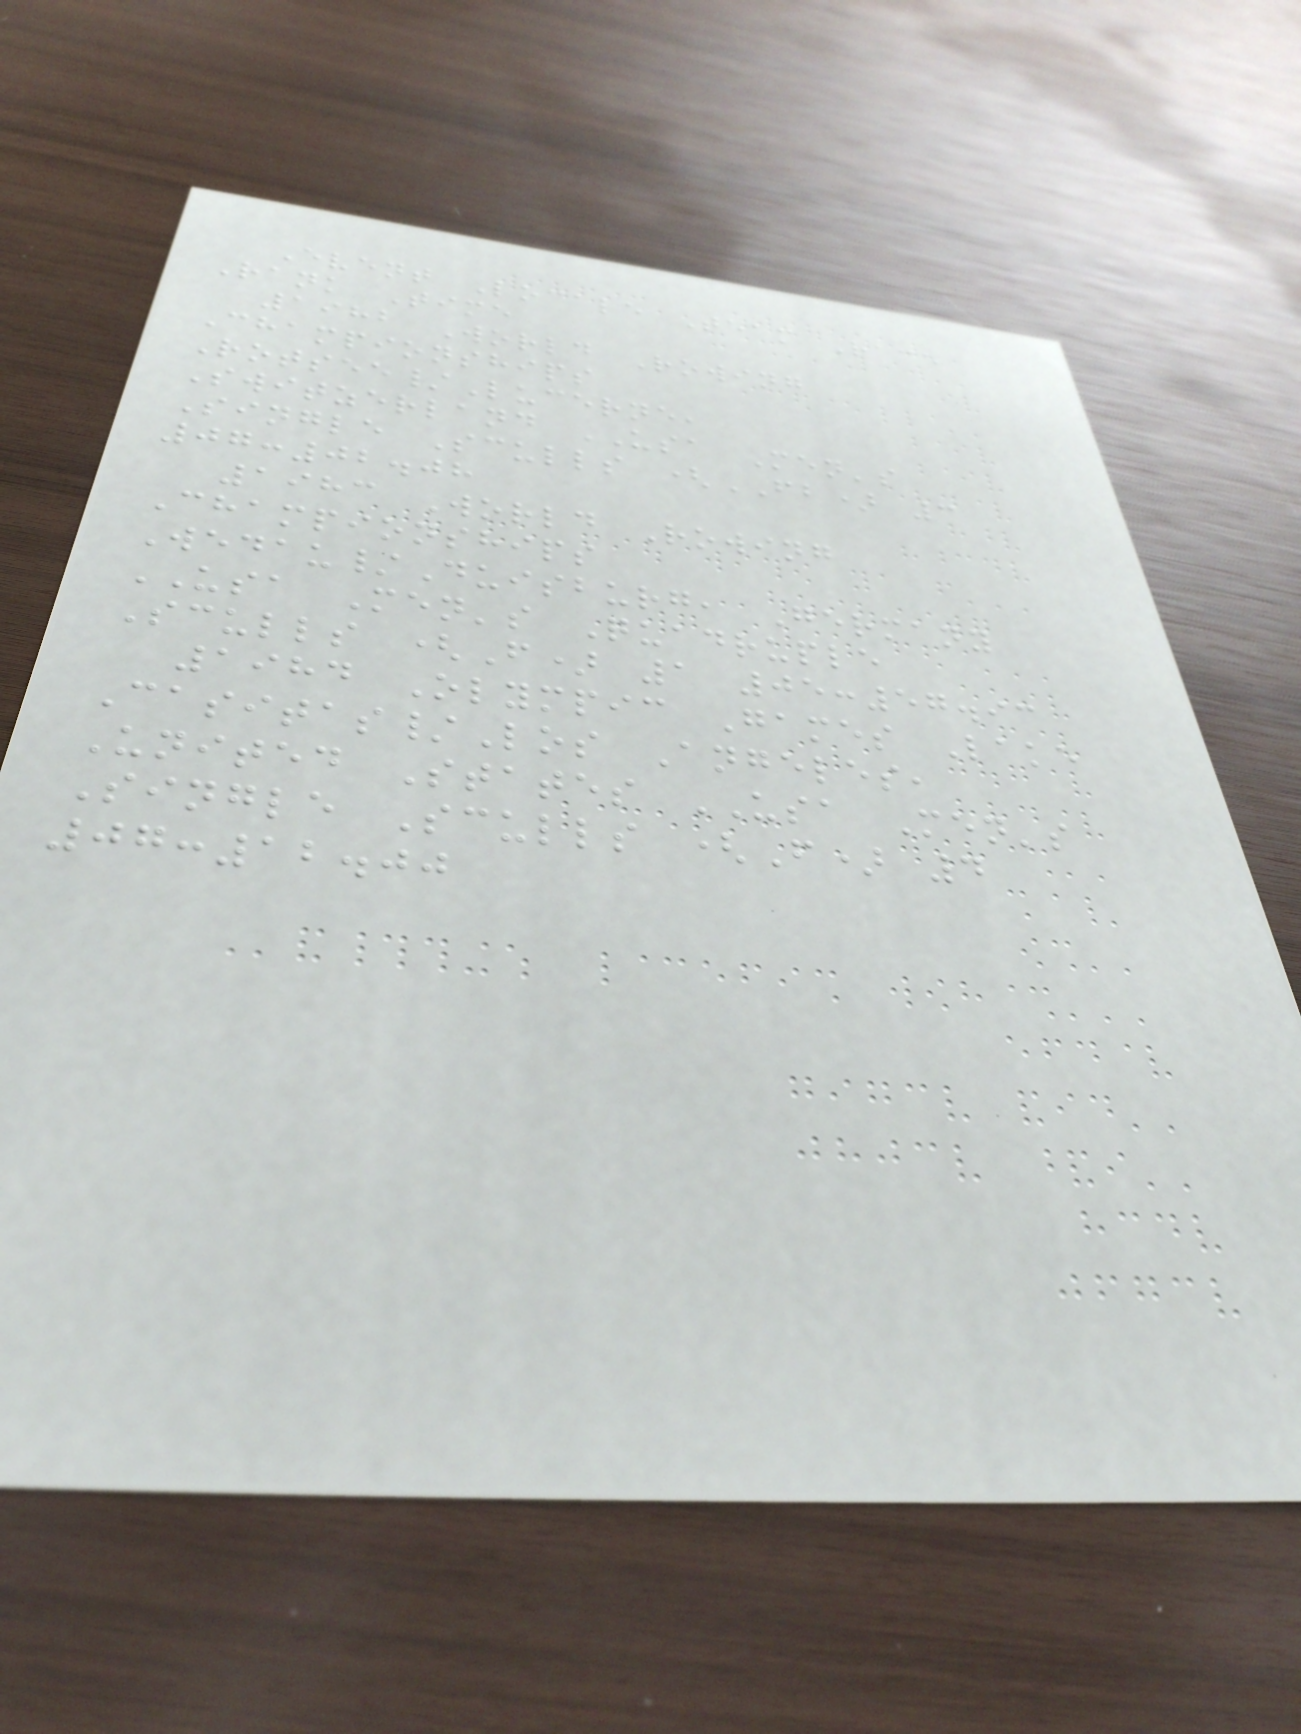Event Locale Team Race
Rank Time
1982 World Rowing
Championships
Rotsee/Lucerne,
Switzerland USA Men's
Single Sculls (FB) 3
07:02.08
1983 World Rowing
Championships
Wedau/Duisburg, Germany
USA Men's Quadruple
Sculls (F) 1 05:57.93
1984 Olympic Games Lake
Casitas/Los Angeles,
United States USA Men's
Single Sculls (F) 4
07:12.00
